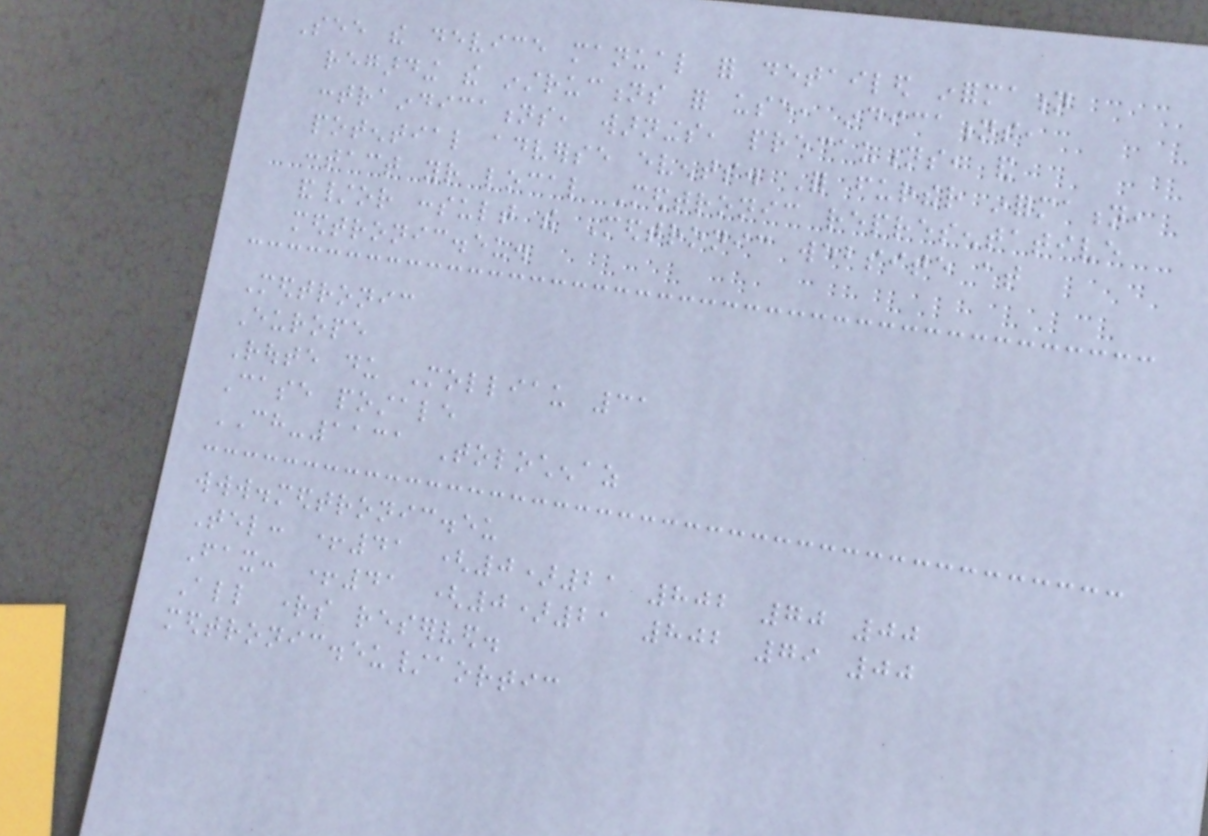See the device manual for detailed information
regarding the instructions for use, indications,
contraindications, warnings, precautions, and
potential adverse events. For further information,
contact your local Medtronic representative
and/or consult the Medtronic website at
medtronic.eu.
Medtronic
Europe
Route du Molliau 31
Case postale
CH-1131 Tolochenaz
www.medtronic.eu
Tel: +41 (0)21 802 70 00
Fax: +41 (0)21 802 79 00
All rights reserved.
medtronic.eu/aortic
